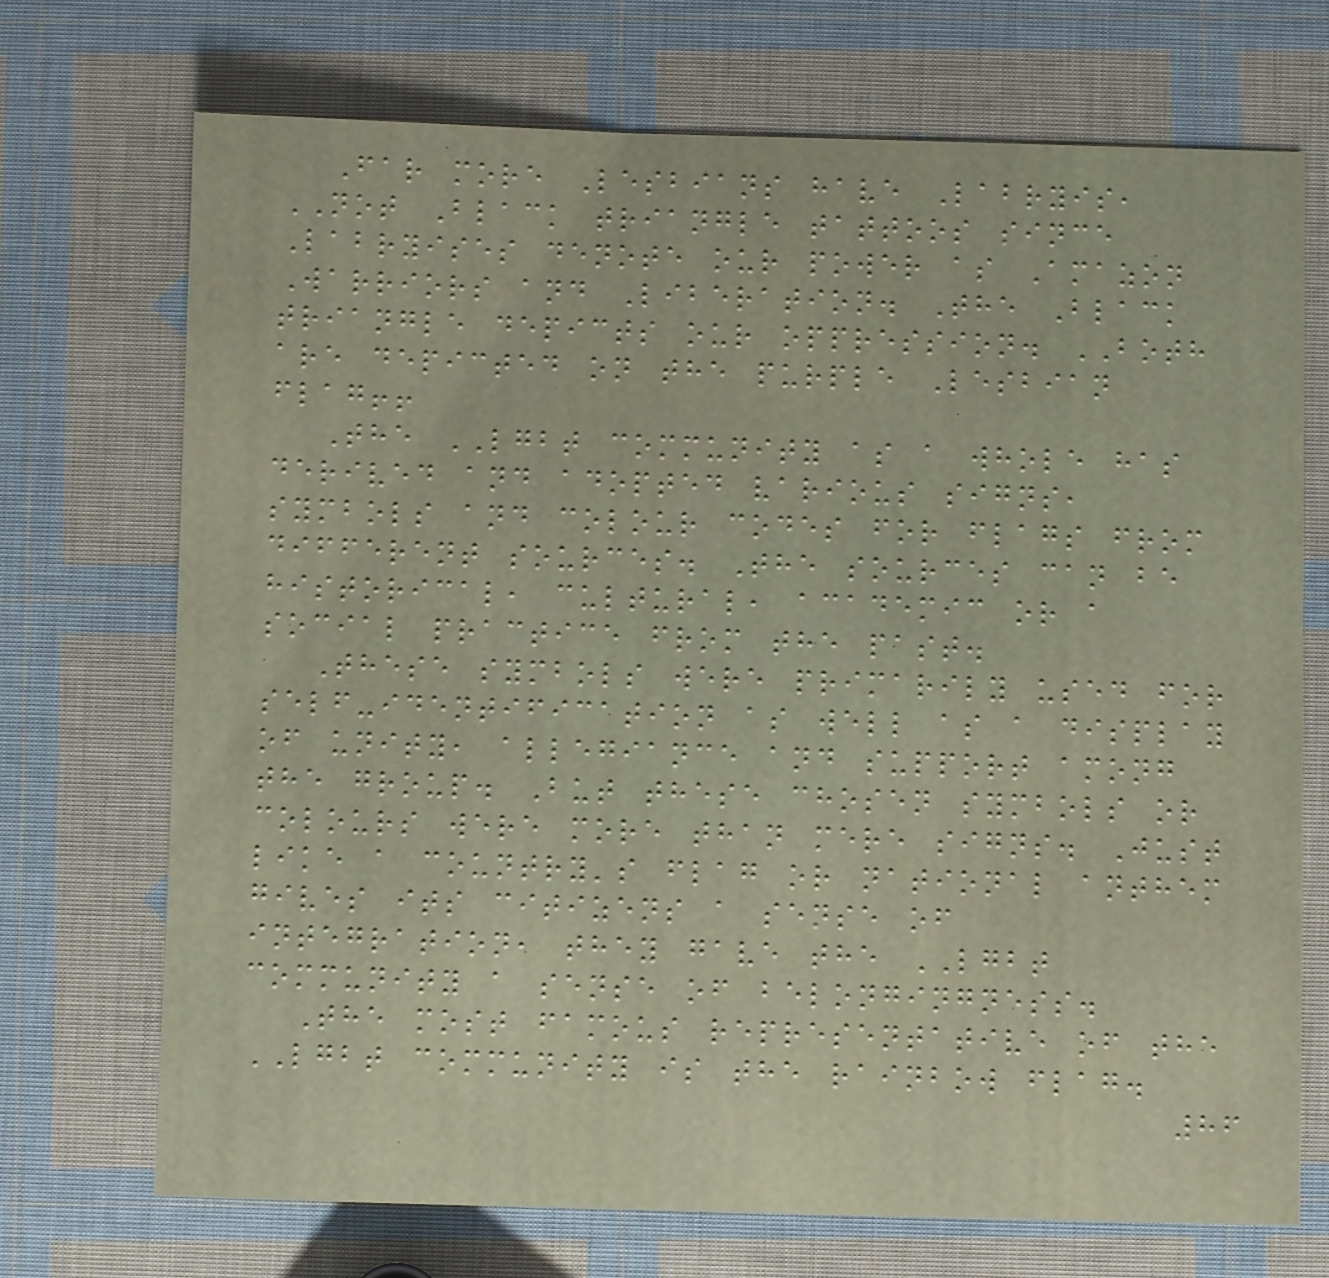Far more Lesbians have Labryis,
NOT Black triangle tattoos since
Labryises denote our power as Amazon
Warriors and Liberation. The Black
triangle depicts our oppression. BOTH
are depicted on the purple Lesbian
flag!!
The LGBT community as a whole has
derived and adopted various signs,
symbols and colour codes for flags from
different sources. The sources can be
historical, cultural, academic or a
social practice from the past.
These symbols were primarily used for
self-identification as well as a display
of unity, allegiance and support among
the group. But these chosen symbols or
colours were more than mere signs. Just
like a country's flag or national anthem
gives its citizens a sense of
integration, they gave the LGBT
community a sense of belongingness.
The most famous representative of the
LGBT community is the rainbow flag.
86
